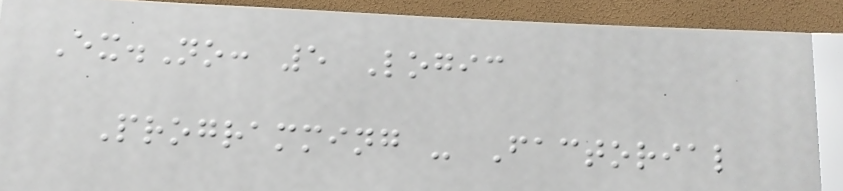Ex.No: 5 Logic
Programming - Factorial
